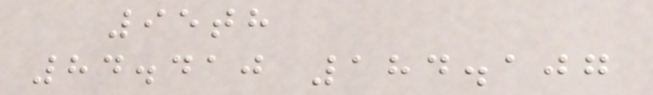95th
84.410 184.107
